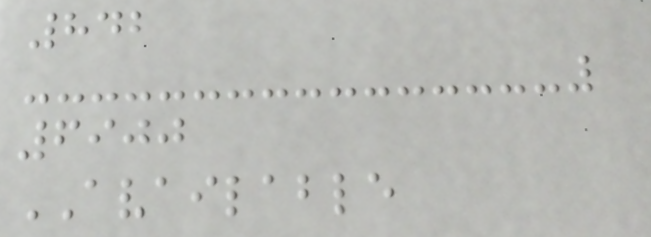842
6900
AVAILABLE
